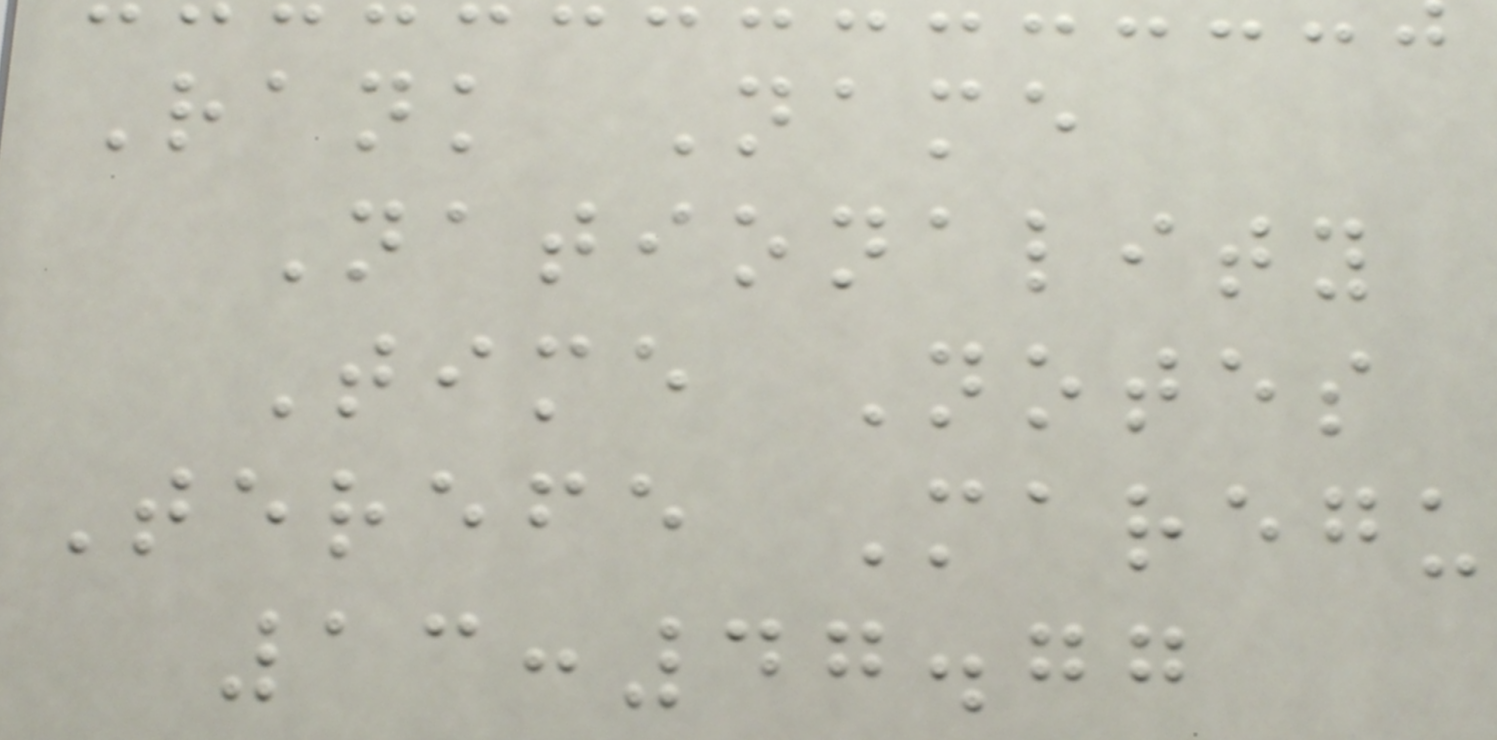Rank Name
Nationality
Time Notes
Terefe Maregu
13:47.77
